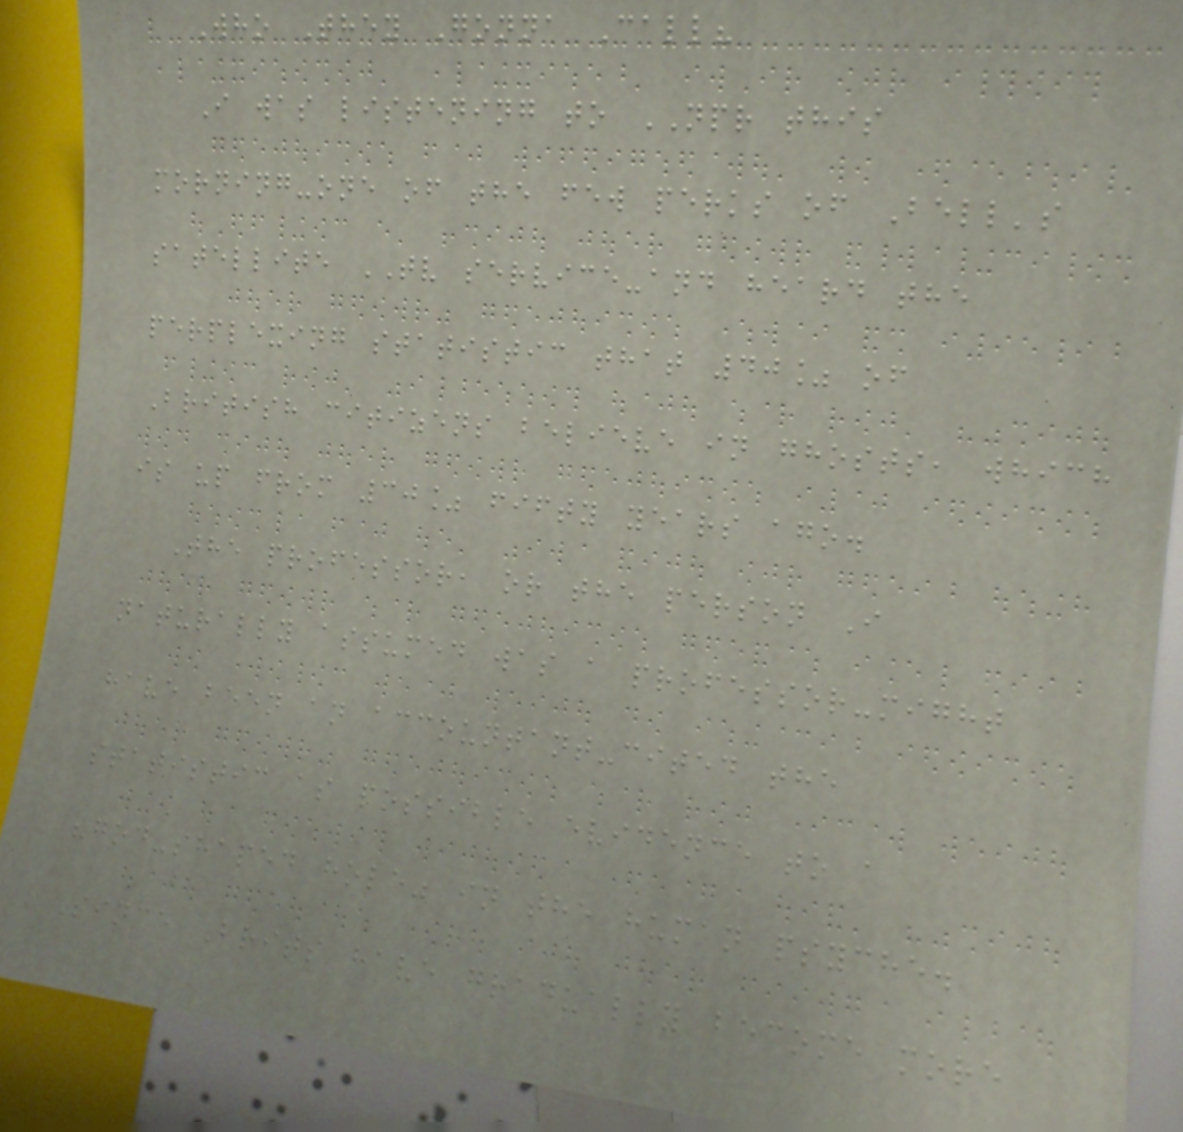Who They Gonna Call?
I was listening to NPR this
morning-one of the few perks of Bell's
satellite TV service-and heard the
perplexing statistic that 40% of
British citizens believe in ghosts, which
is up from 30% fifty years ago.
The professor, or the person I
naturally assumed was a professor-might
have been an accountant-cited the
statistic as possible evidence to a
"god-shaped hole" in the human psyche.
Since Brits have gradually become more
